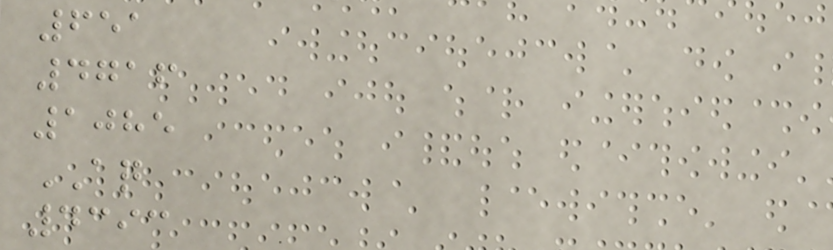651
4716
1085
AQ
4393
